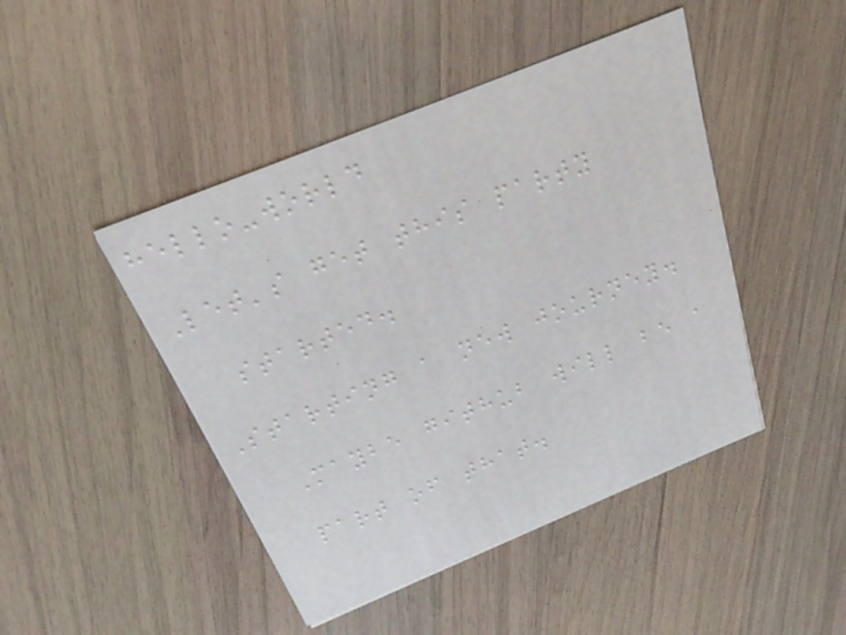hello-world
Let's get this party
started.
Starting a new journey.
Maybe github will be a
part of that.
